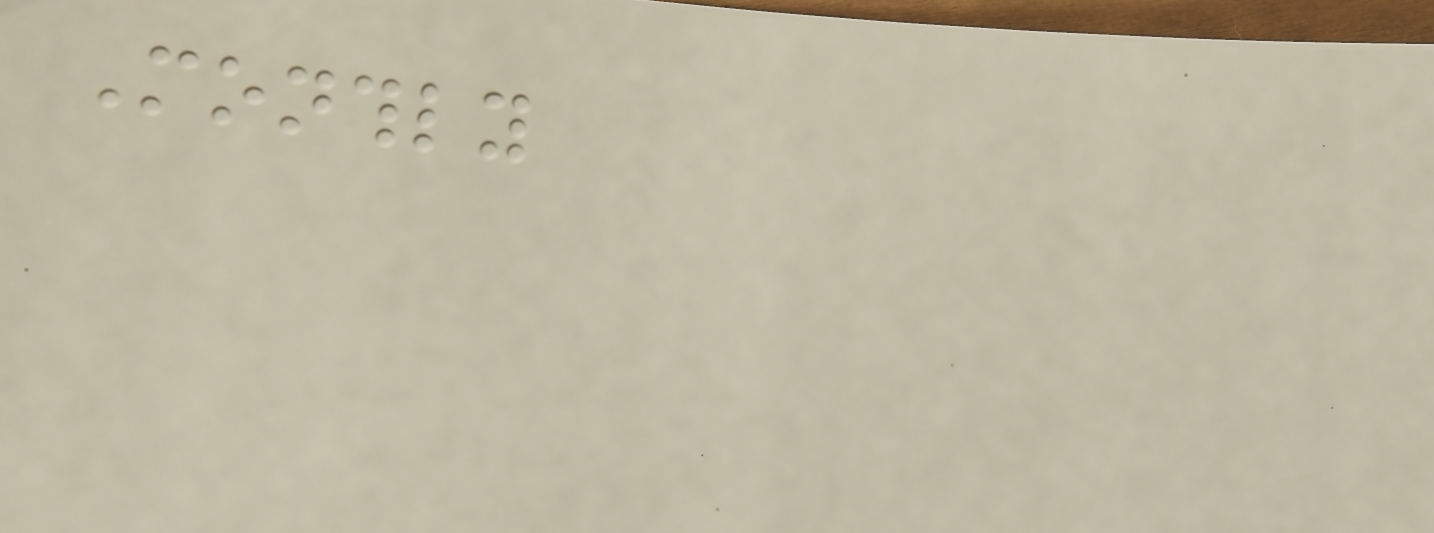Monthly
